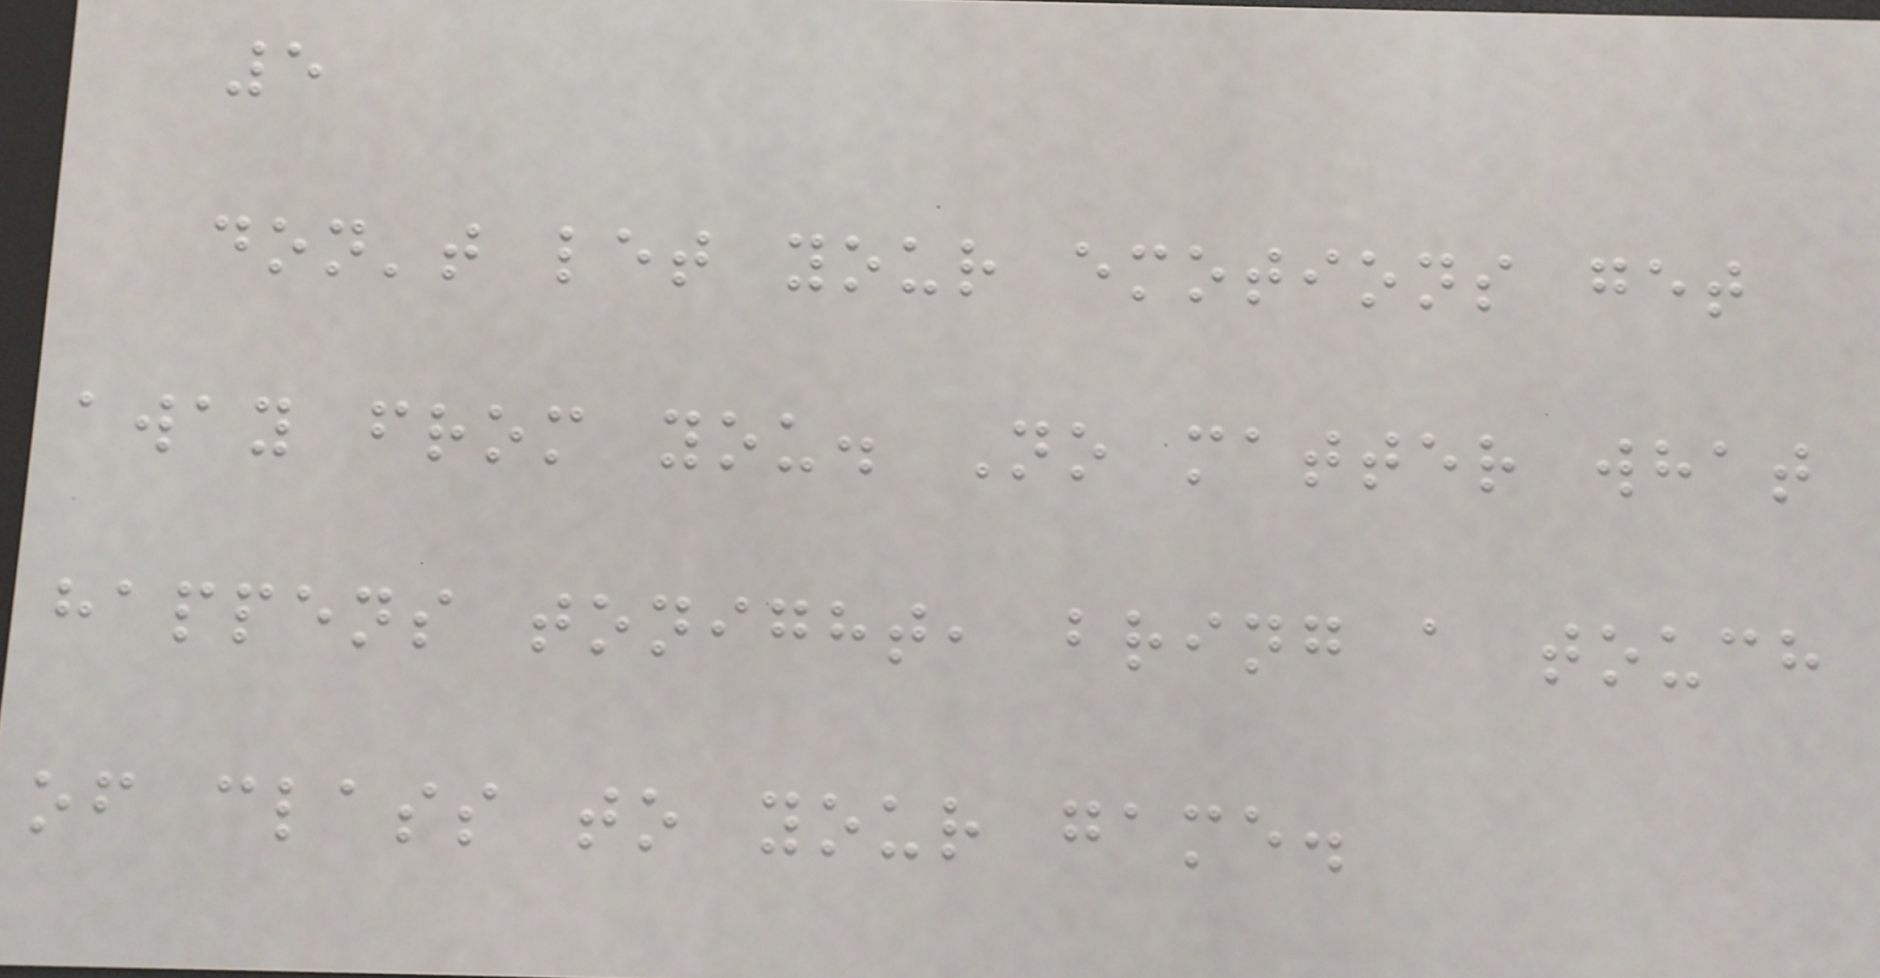5
don't let your emotions get
away from you. No matter what
happens tonight, bring a touch
of class to your game.
